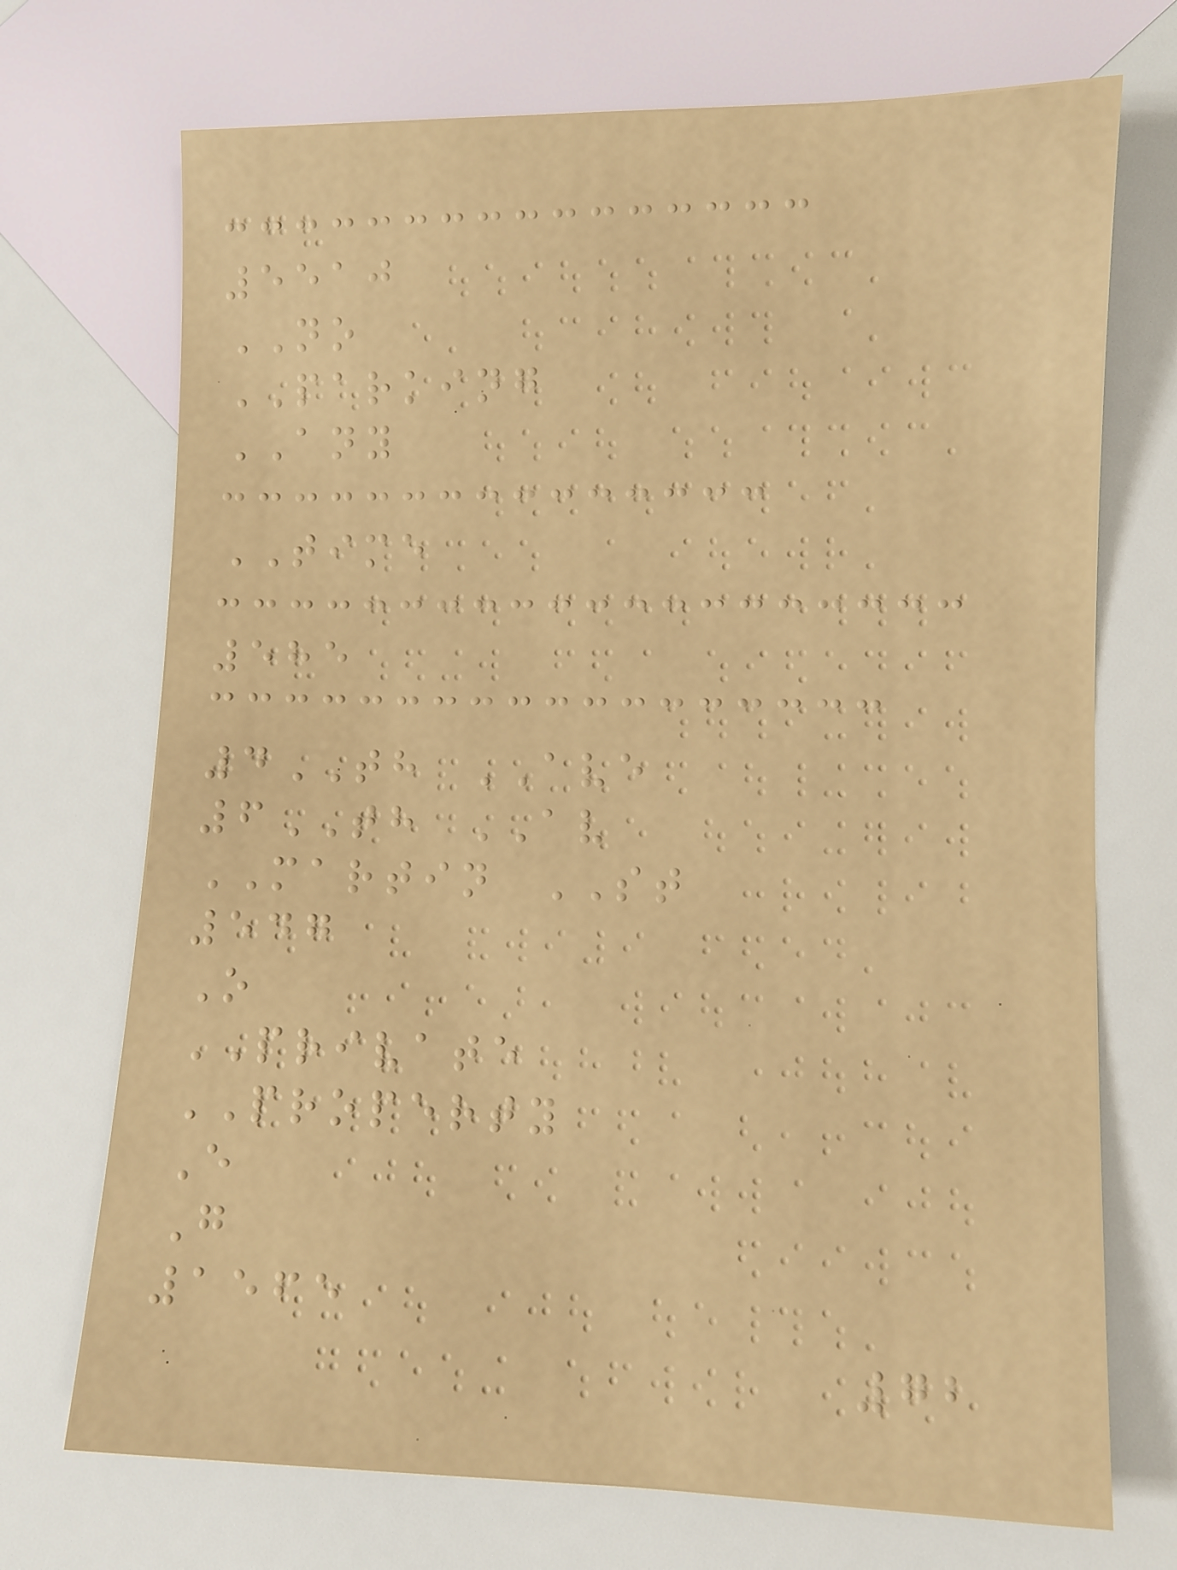5510
NO
PARKING
ANY
TIME
585
4TH AVE
6TH AV
MARTIN ST
547
O
PRIVATE
PROPERTY
E
G
1565
72
